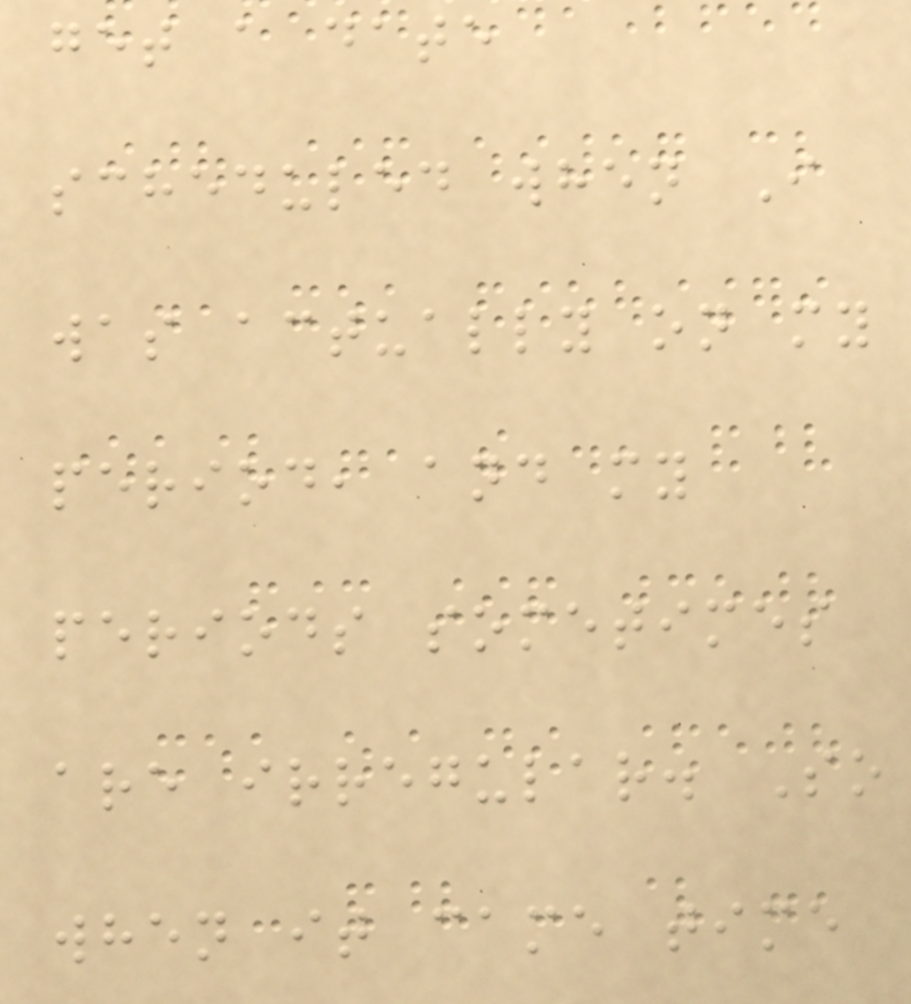get a date
scheduled when I
was actually on my
period, and my
periods sometimes
are irregular. So
when it came time
